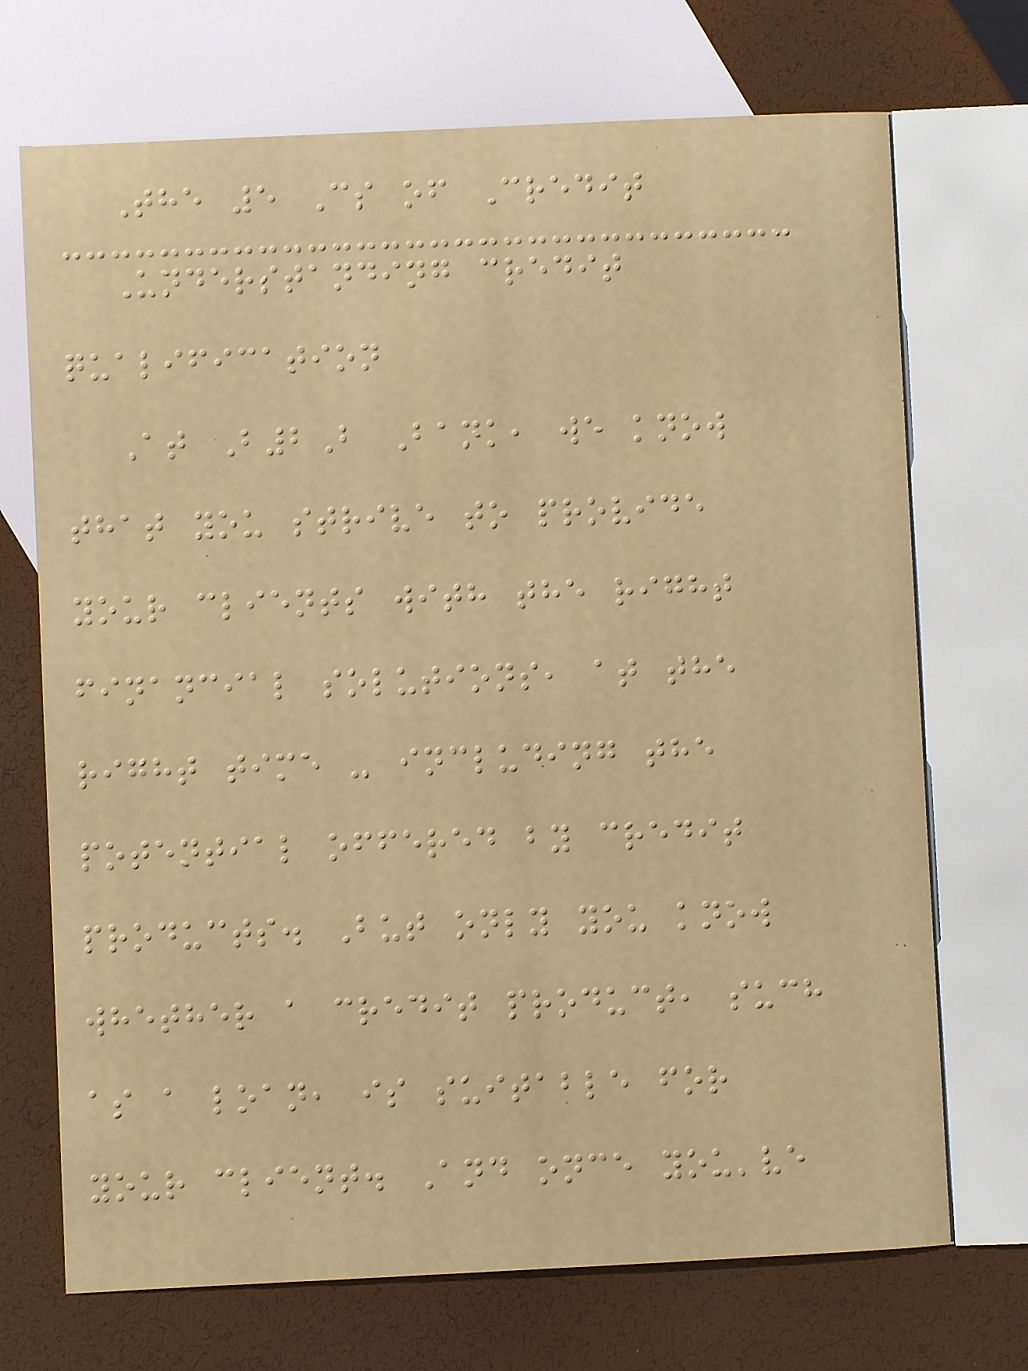The 5 Cs of Credit
Understanding credit
qualification
At B2B Bank, we know
that you strive to provide
your clients with the right
financial solutions, at the
right time - including the
potential offered by credit
products. But only you know
whether a credit product, such
as a loan, is suitable for
your client. And once you've
